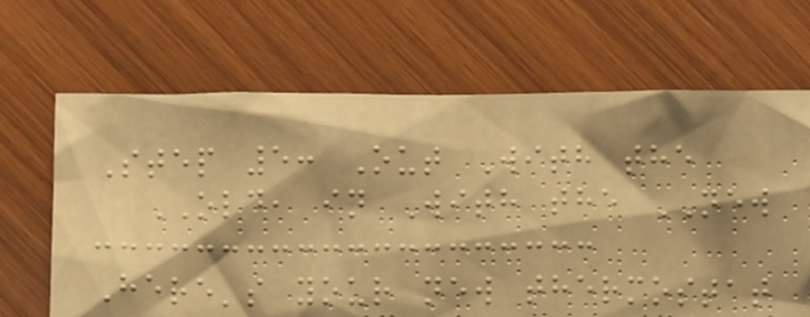Step 5: Out With the
OLD, in With the NEW
Here's your new thermostat
